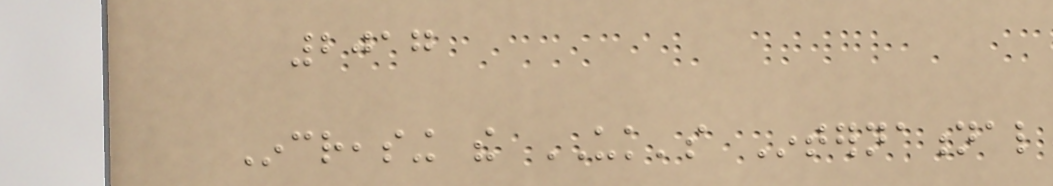2017
Increasing the UK's International
